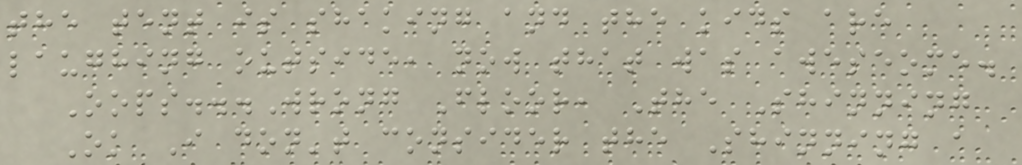the tent is shaking and the kids are
laughing outside, now that was aweseome.
Oops...Wrong Floor, The Shinning
Ok I don't consider the Shinning a
